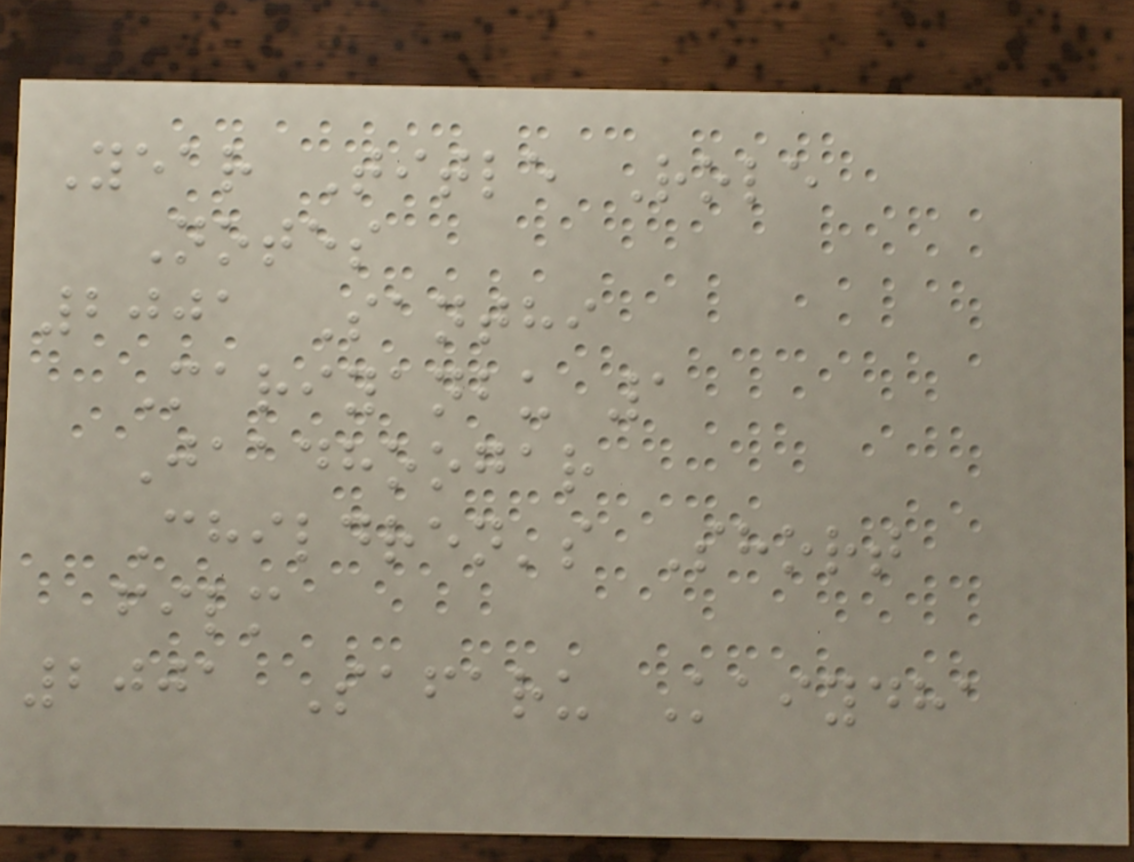Year Title Role
Notes
2001 Santhi
Mariyanbu 1
Jaadhoogar
Children's Short
film
2001 Safaru Kaiydha
